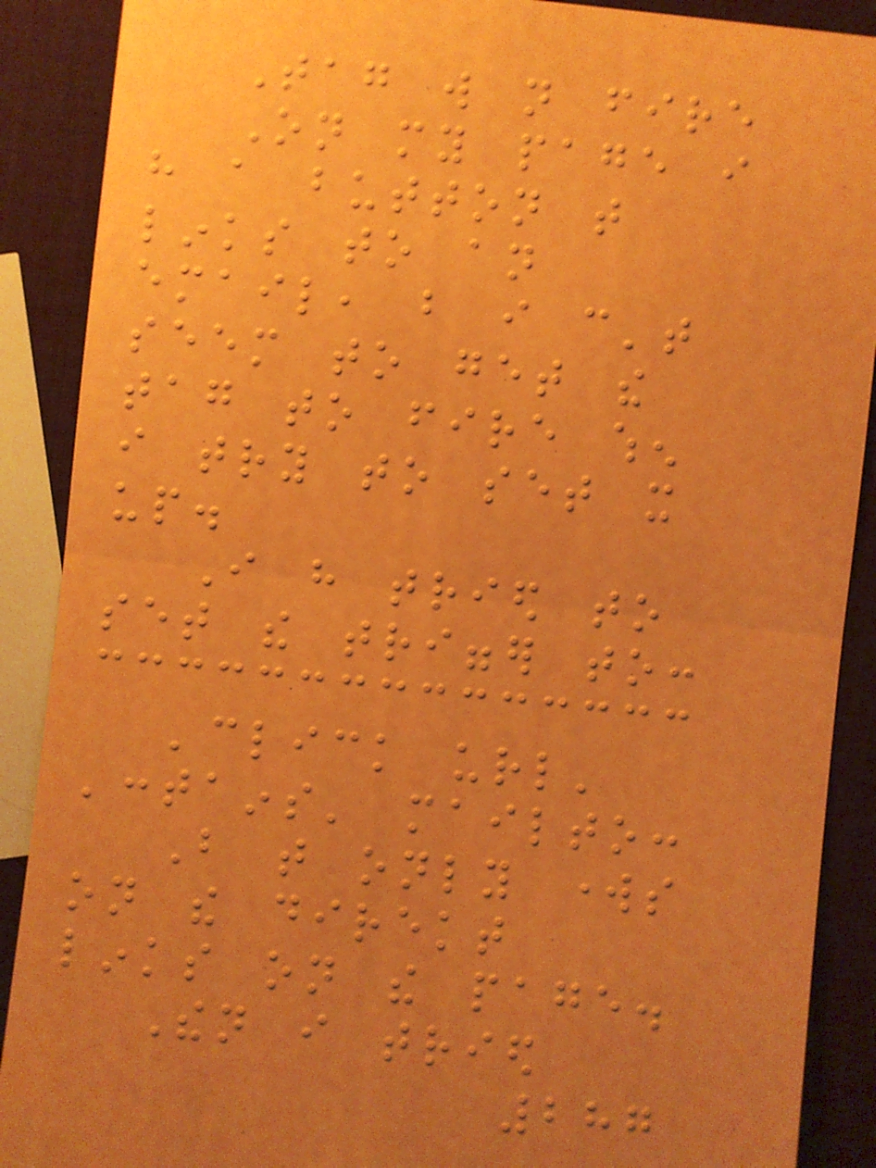Tag will not fire
On my page i
have a button that
links to an
email, but i can't
seem to get the
tag to fire when
i try to set it
up.
I have tried to
set the trigger to:
'click url'
'contains' mailto:
But that only works
on the direkt
links on the page.
Then i tried
287
